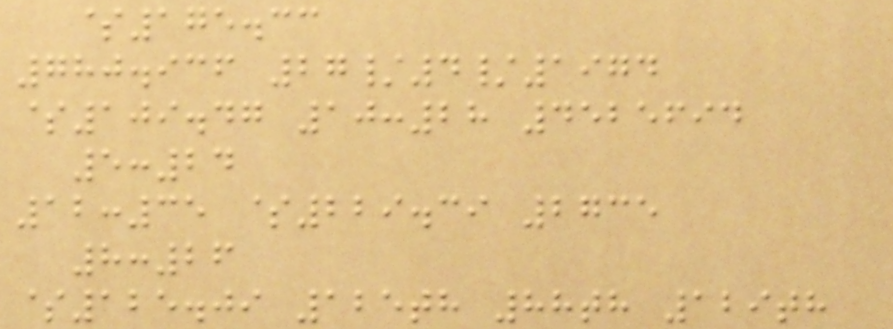$175.33
780.936 27/4/1974
$109.47 10:28 4525694
5:24
12:35 $229.39 2735
8:26
$125.09 125th 88th 129th
